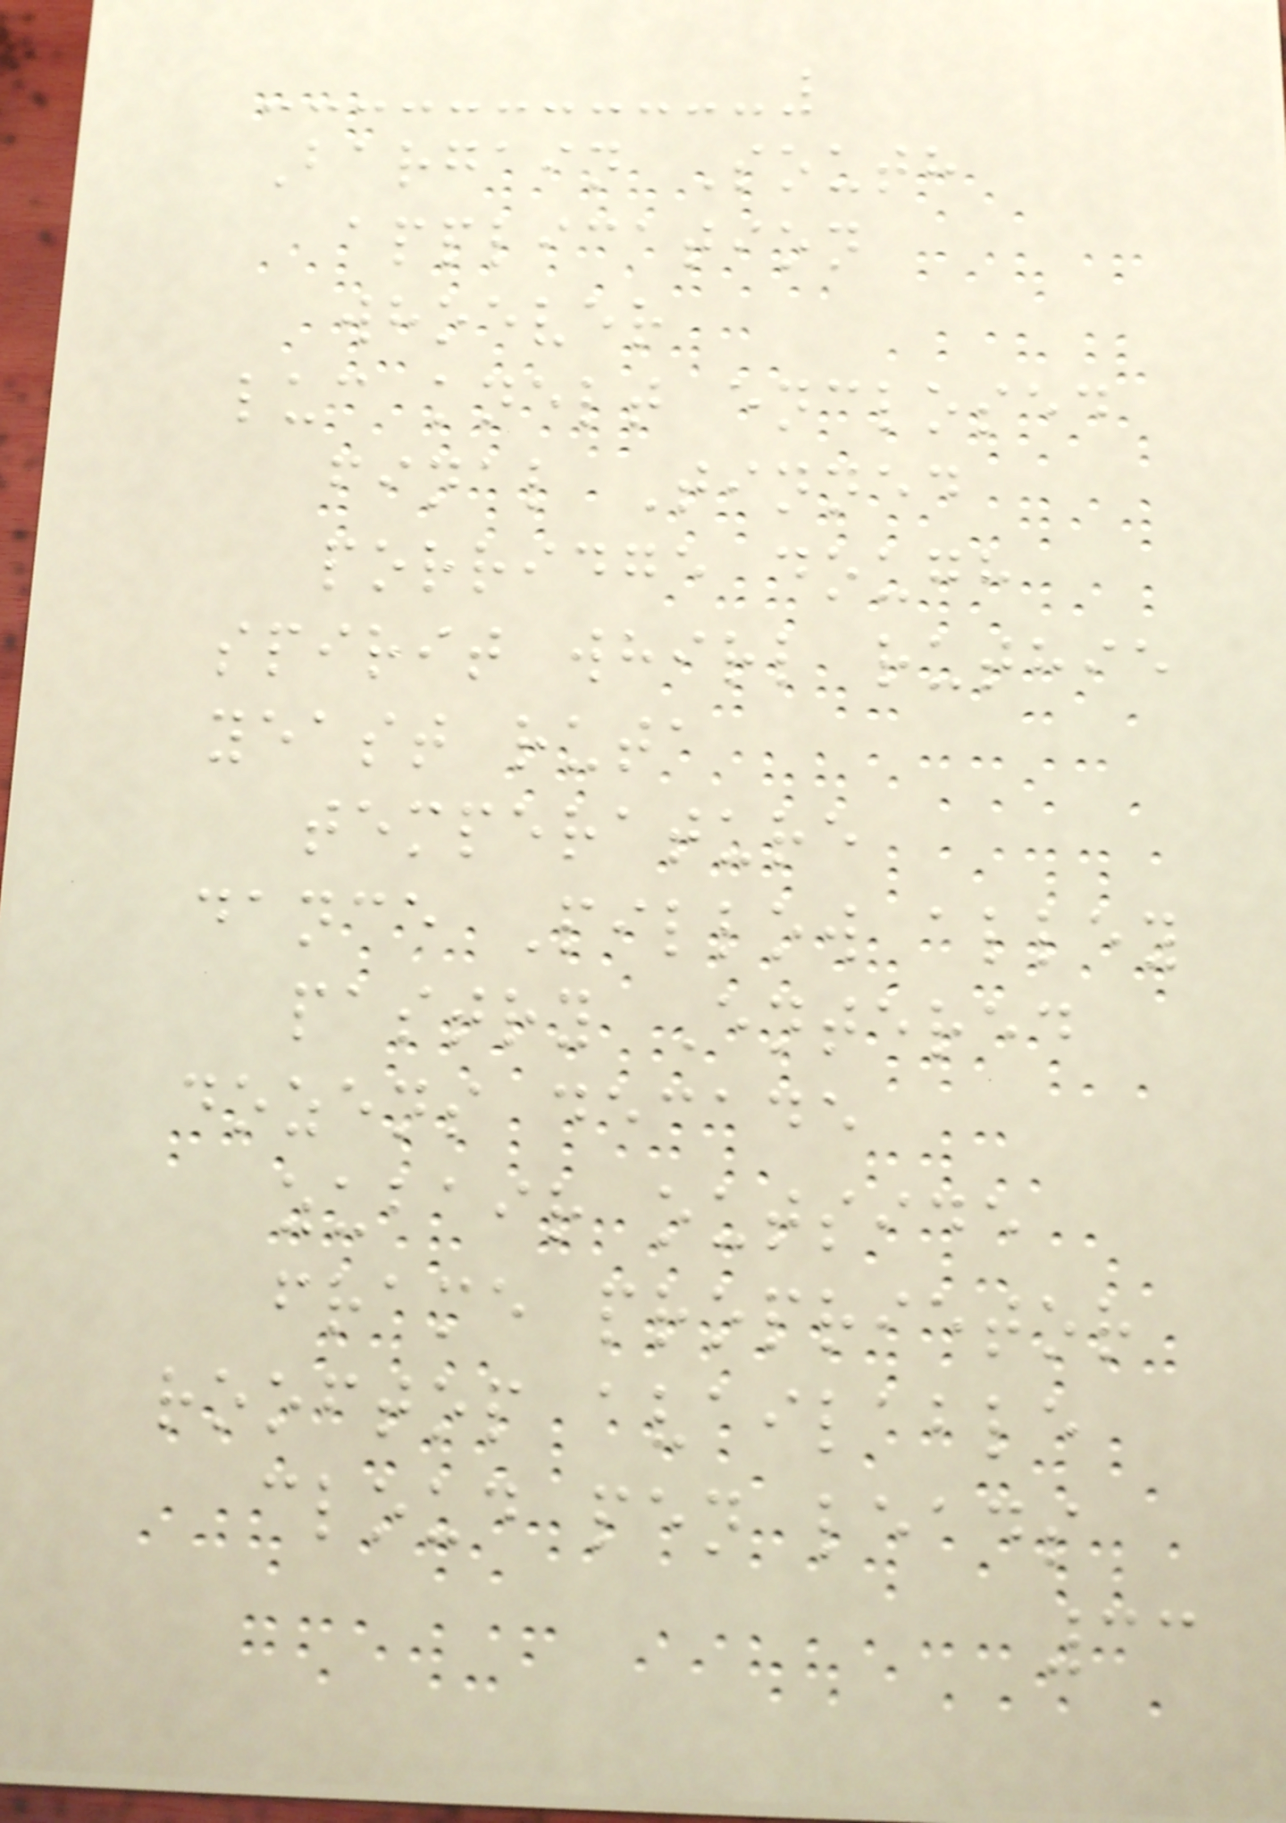Bargain South
application
whoever
luc knelt enclosed
final Tinned
porridge dough
spirit whirl ruthie
yeast ruta
temperature
dance Pillow alley
pastry Entered
dozens decade
zubair outside
frame proprietor
rooftop available
cloud pen leads
33
